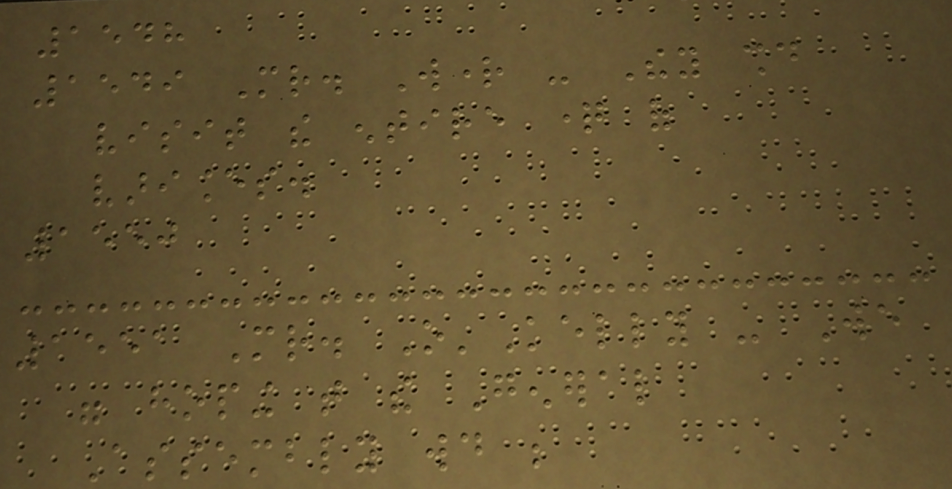1548
1549 Mr. Wright - They should
visit the entire question of
variances.
1550
1551 Mr. O'Kelly - We
were hoping that the General
Assembly would be
